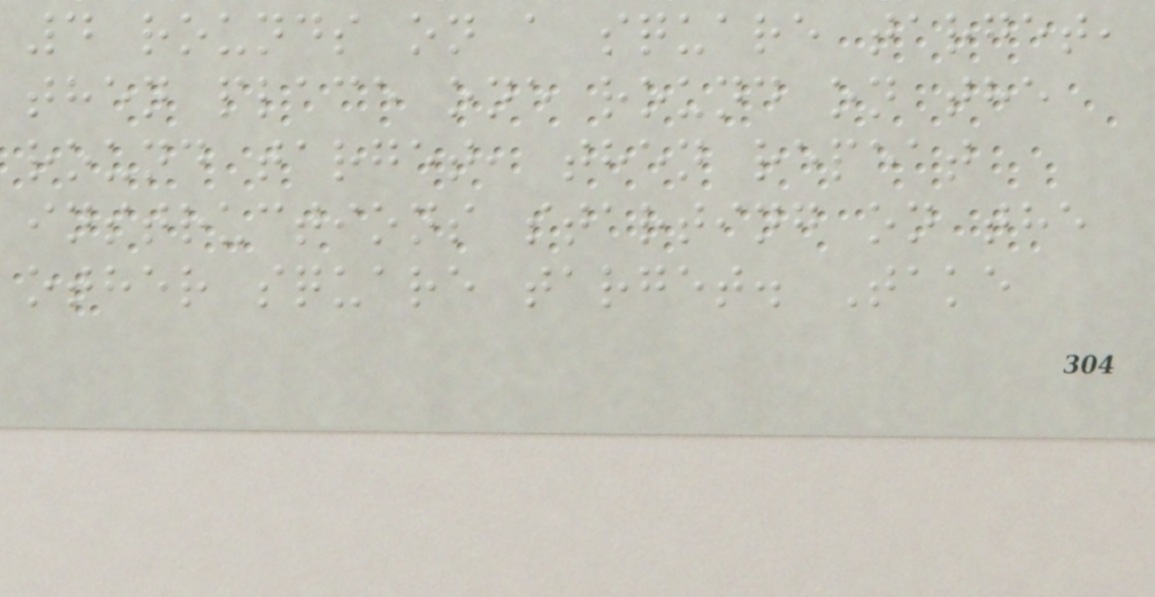4 rounds on a square target,
then place one round on the
round target, then repeat
instructions starting on the
other square target. Take
